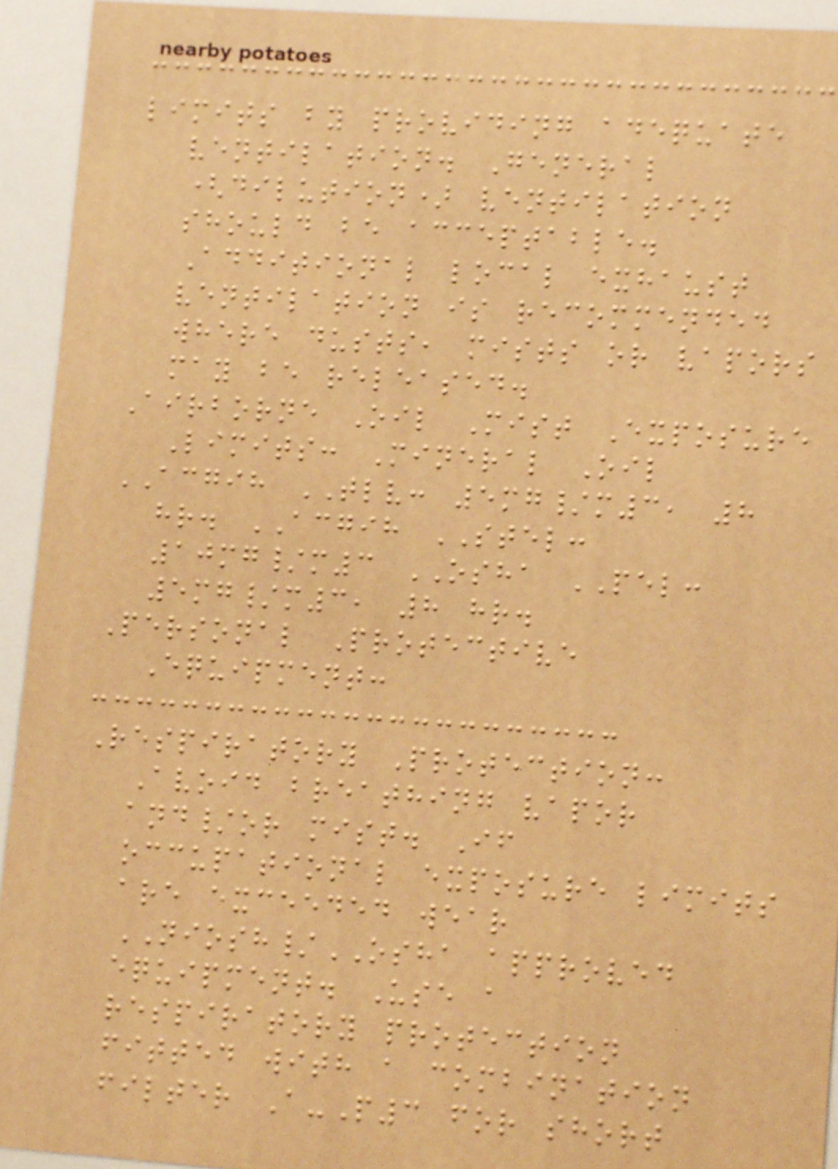limits by providing adequate
ventilation. General
(dilution) ventilation
should be acceptable.
Additional local exhaust
ventilation is recommended
where dusts, mists or vapors
may be released.
Airborne Oil Mist Exposure
Limits: Mineral Oil
ACGIH TLV: 5mg/m3, 8
hr. ACGIH STEL:
10mg/m3 OSHA PEL:
5mg/m3, 8 hr.
Personal Protective
Equipment:
Respiratory Protection:
Avoid breathing vapor
and/or mist. If
occupational exposure limits
are exceeded wear
NIOSH/OSHA approved
equipment. Use a
respiratory protection
fitted with a combination
filter A-P3 for short
